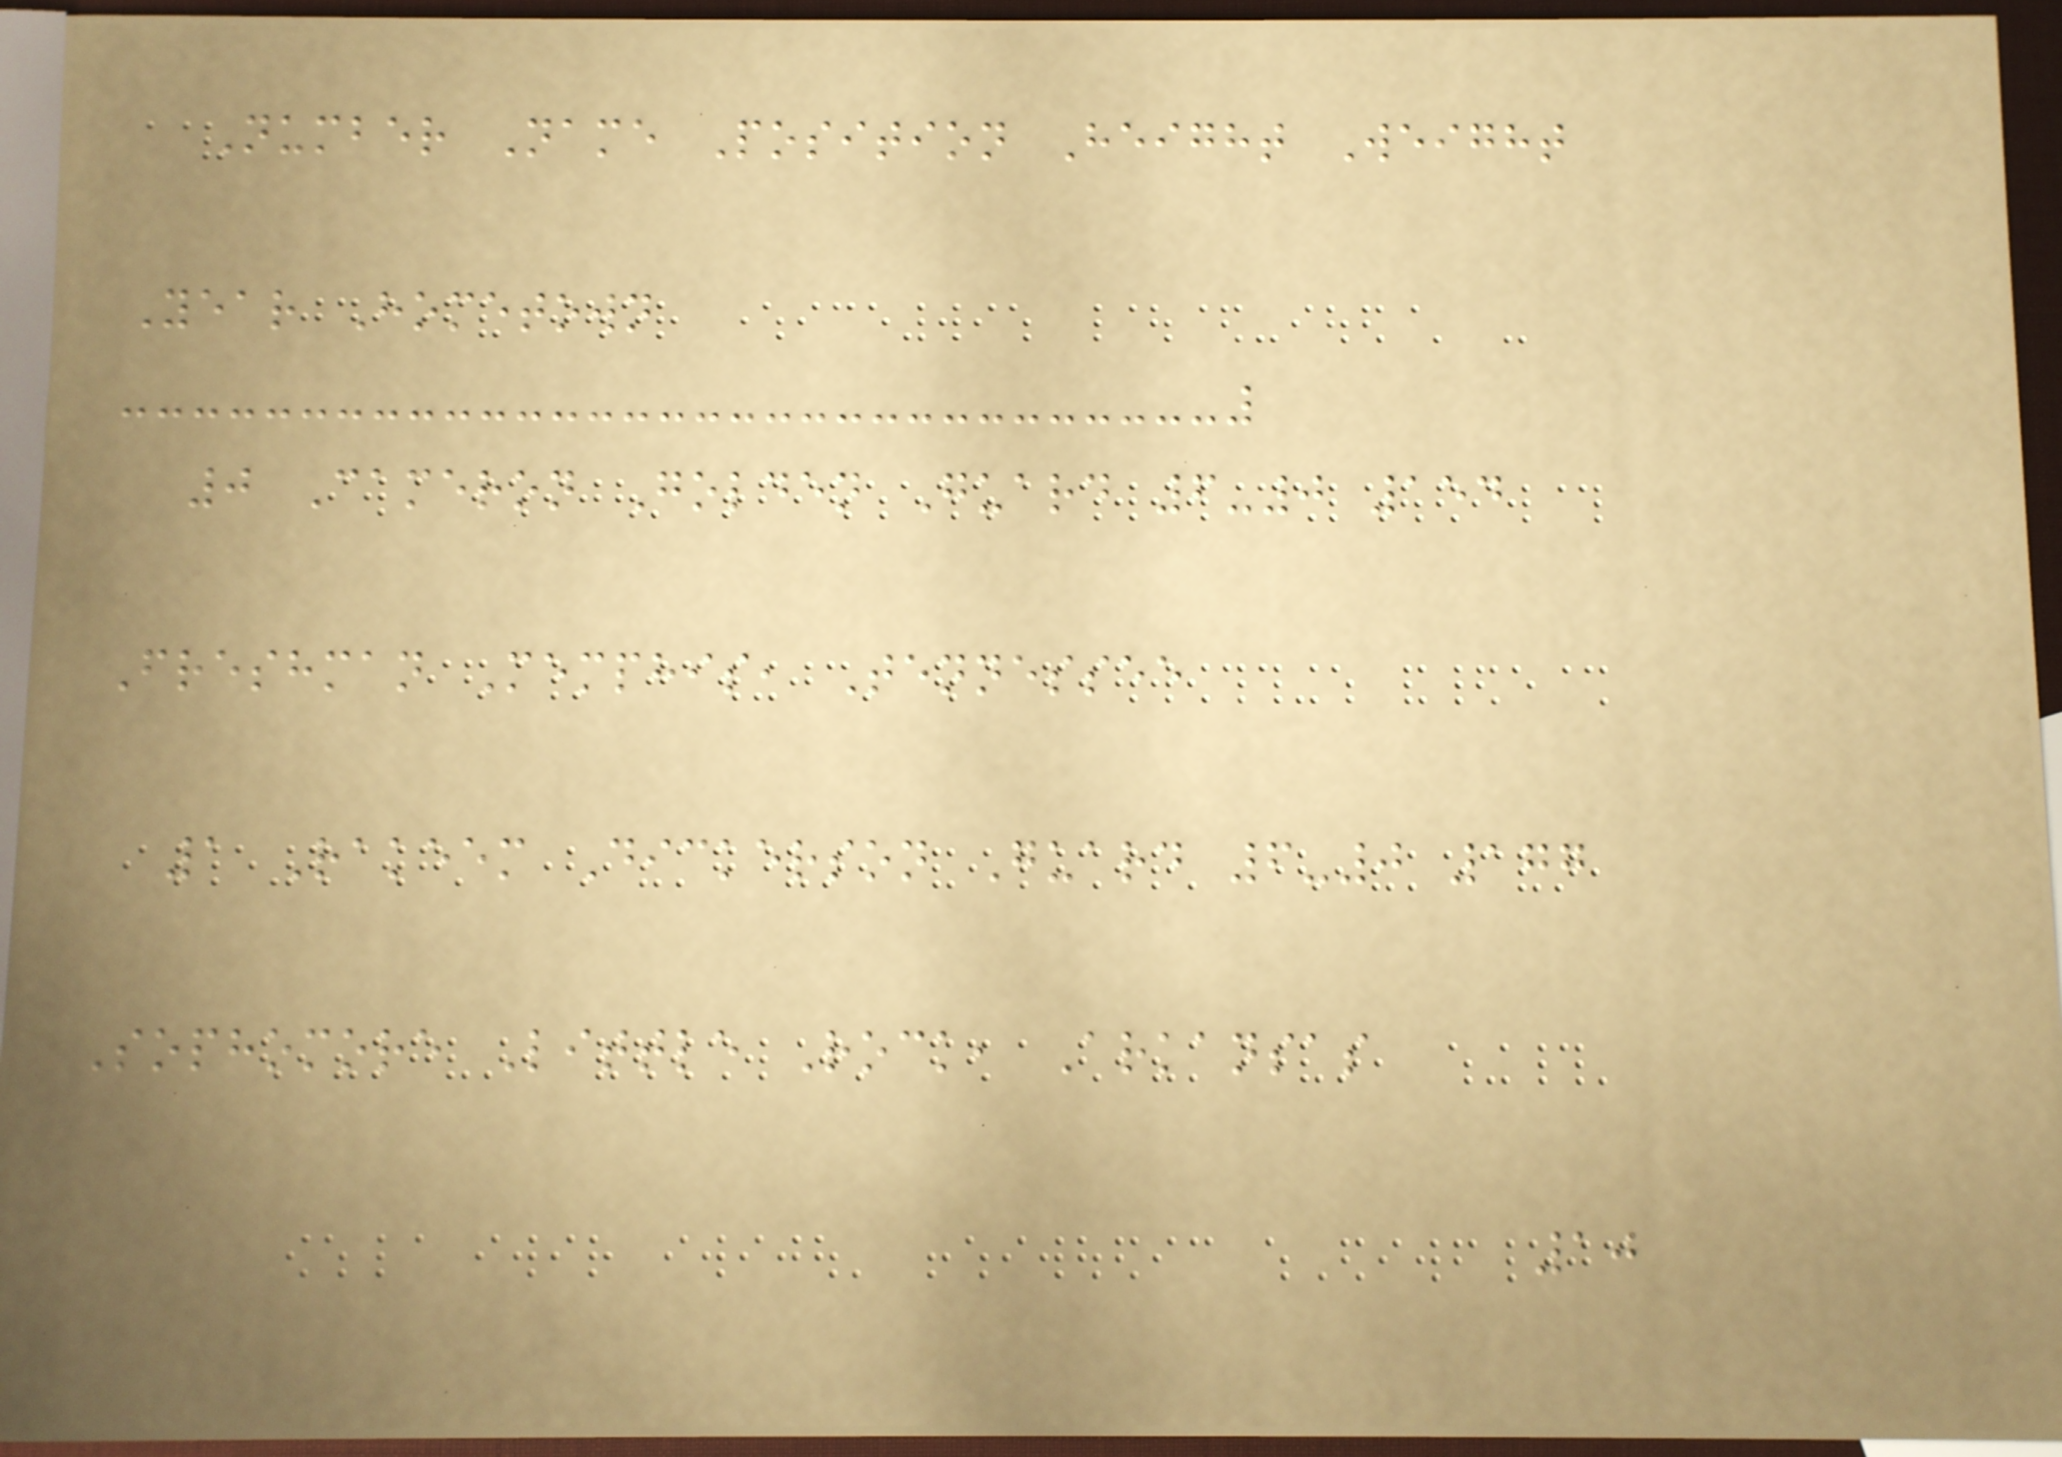Number Name Position Height Weight
Year Hometown
0 Cameron Golden Guard 6-0 154
Freshman Memphis, Tennessee
1 Rakeem Dickerson Guard 6-0 177
Sophomore Little Rock, Arkansas
10
